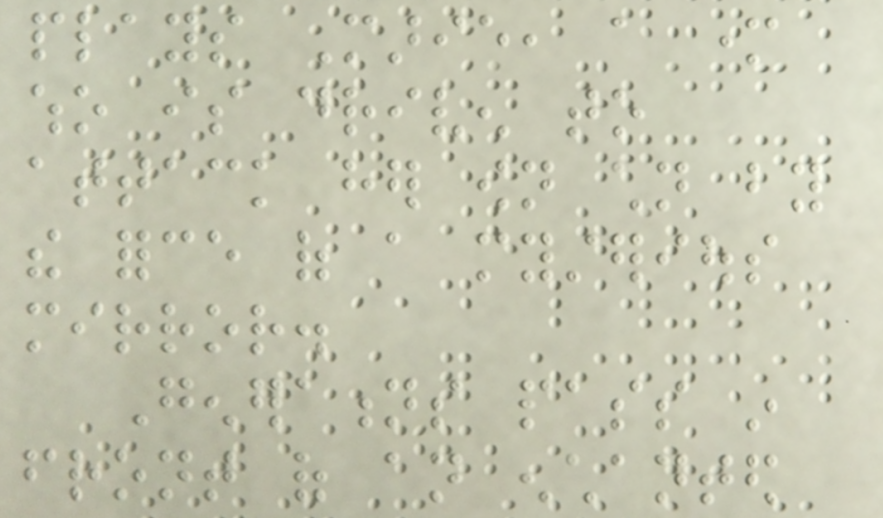plays Marie, a mother
who is driven to
attack her own children by
the force of a mysterious
mirror.
Generations pass in
front of an enchanted
